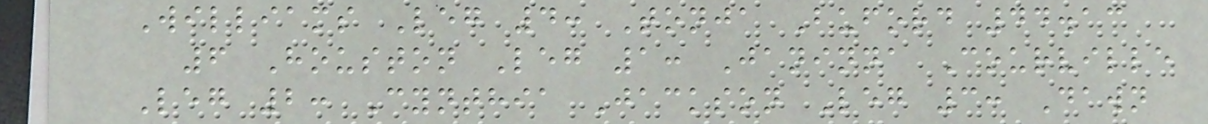Williams Leg 4: Tonja Buford 44.13
6 Houston Leg 1: Janinna Courville
Leg 2: Cynthia Jackson Leg 3: Dawn
